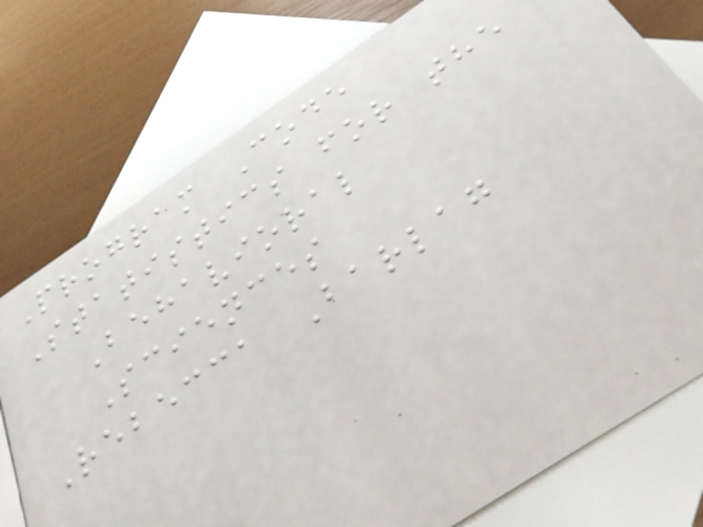Program Code
Statistics for the
Behavioral
Sciences
Rebecca Barlag
